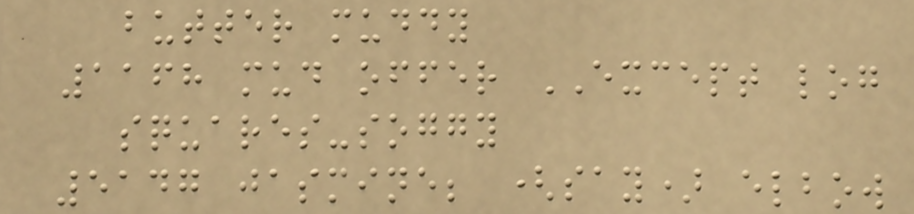butter muddy
1168 mud offer EXCEPT log
squares-soggy
5147 jasmine; (say) elbow
